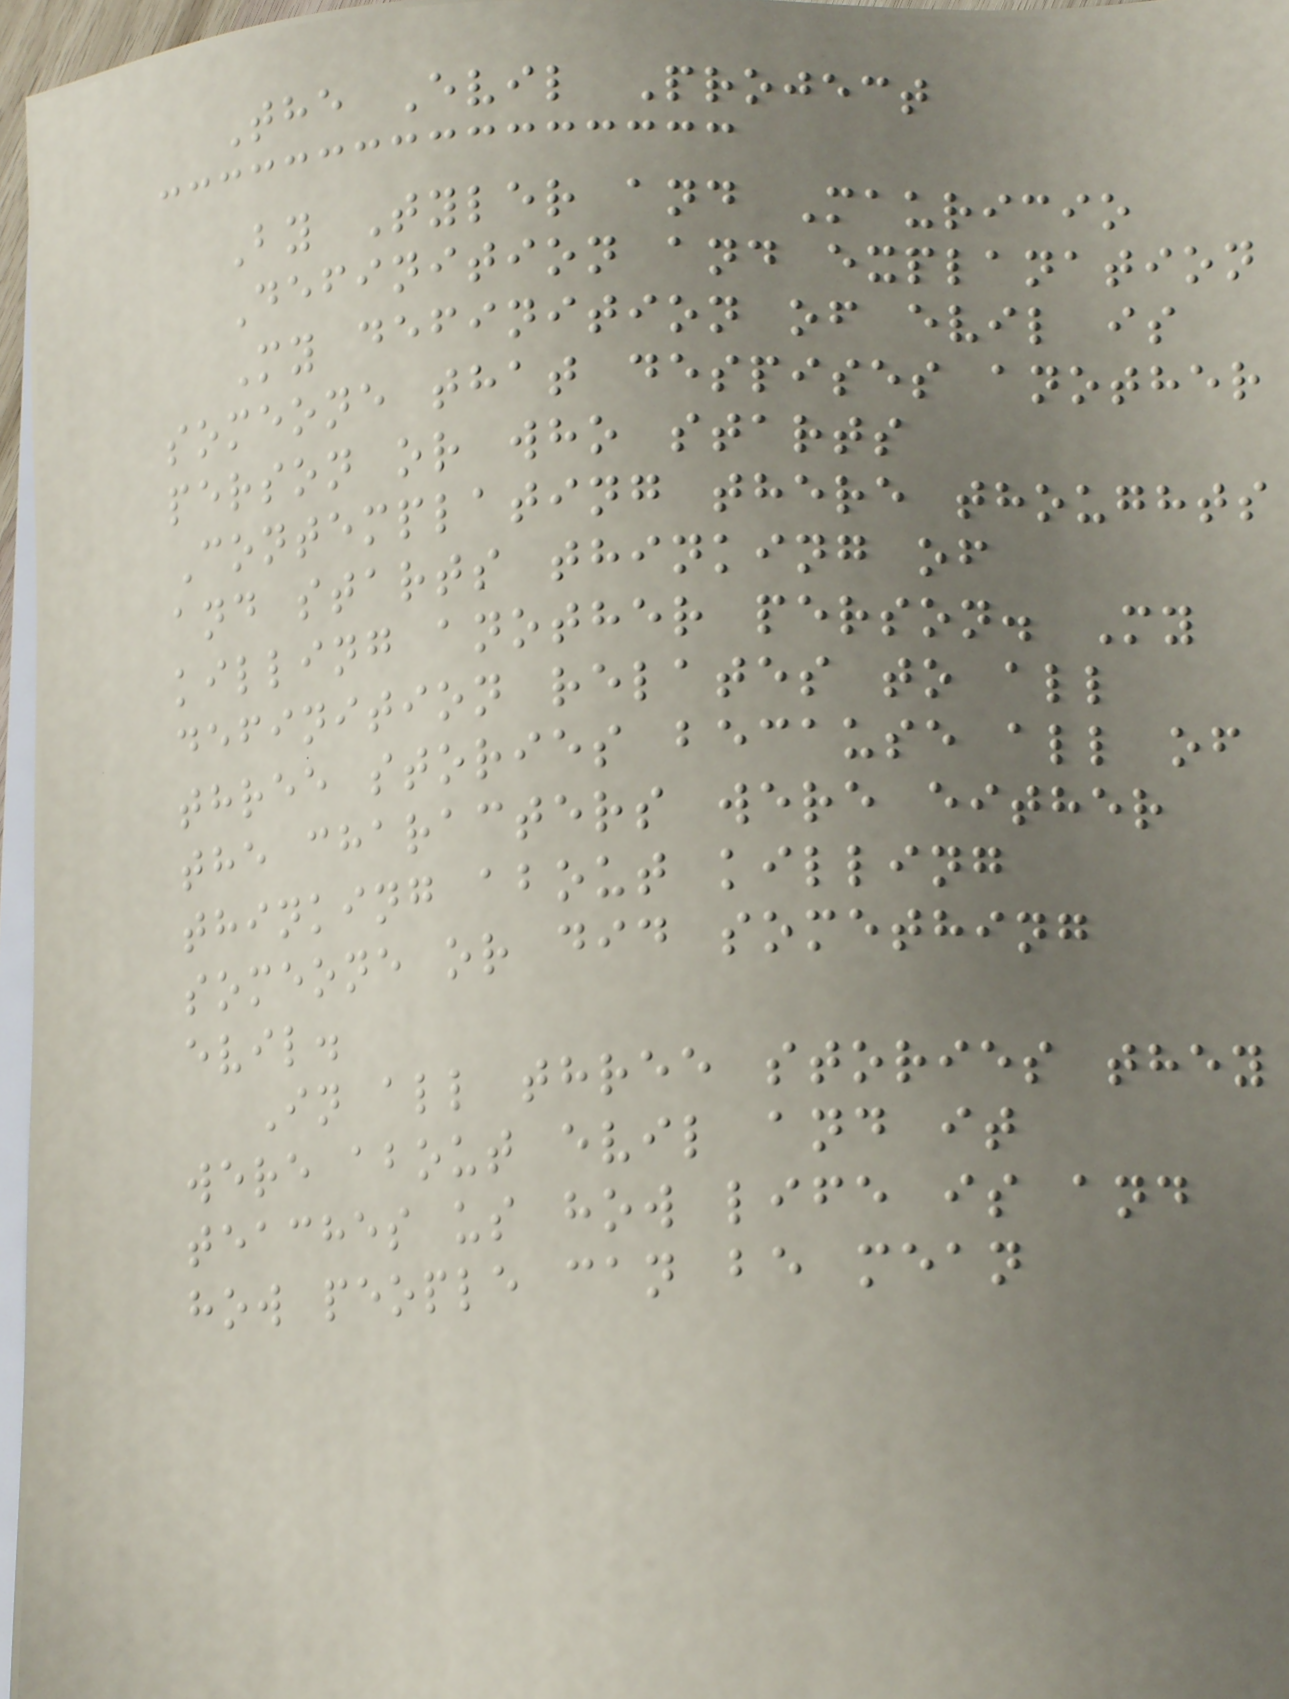The Evil Project
By Tyler and Mauricio
Definition and explanation
My definition of evil is
someone that despises another
person or who starts
Contemplating there thoughts
and starts thinking of
killing another person. My
definition relates to all
three stories because all of
the characters were either
thinking about killing
someone or did something
evil.
In all three stories they
were about evil and it
teaches us how life is and
how people can be mean
